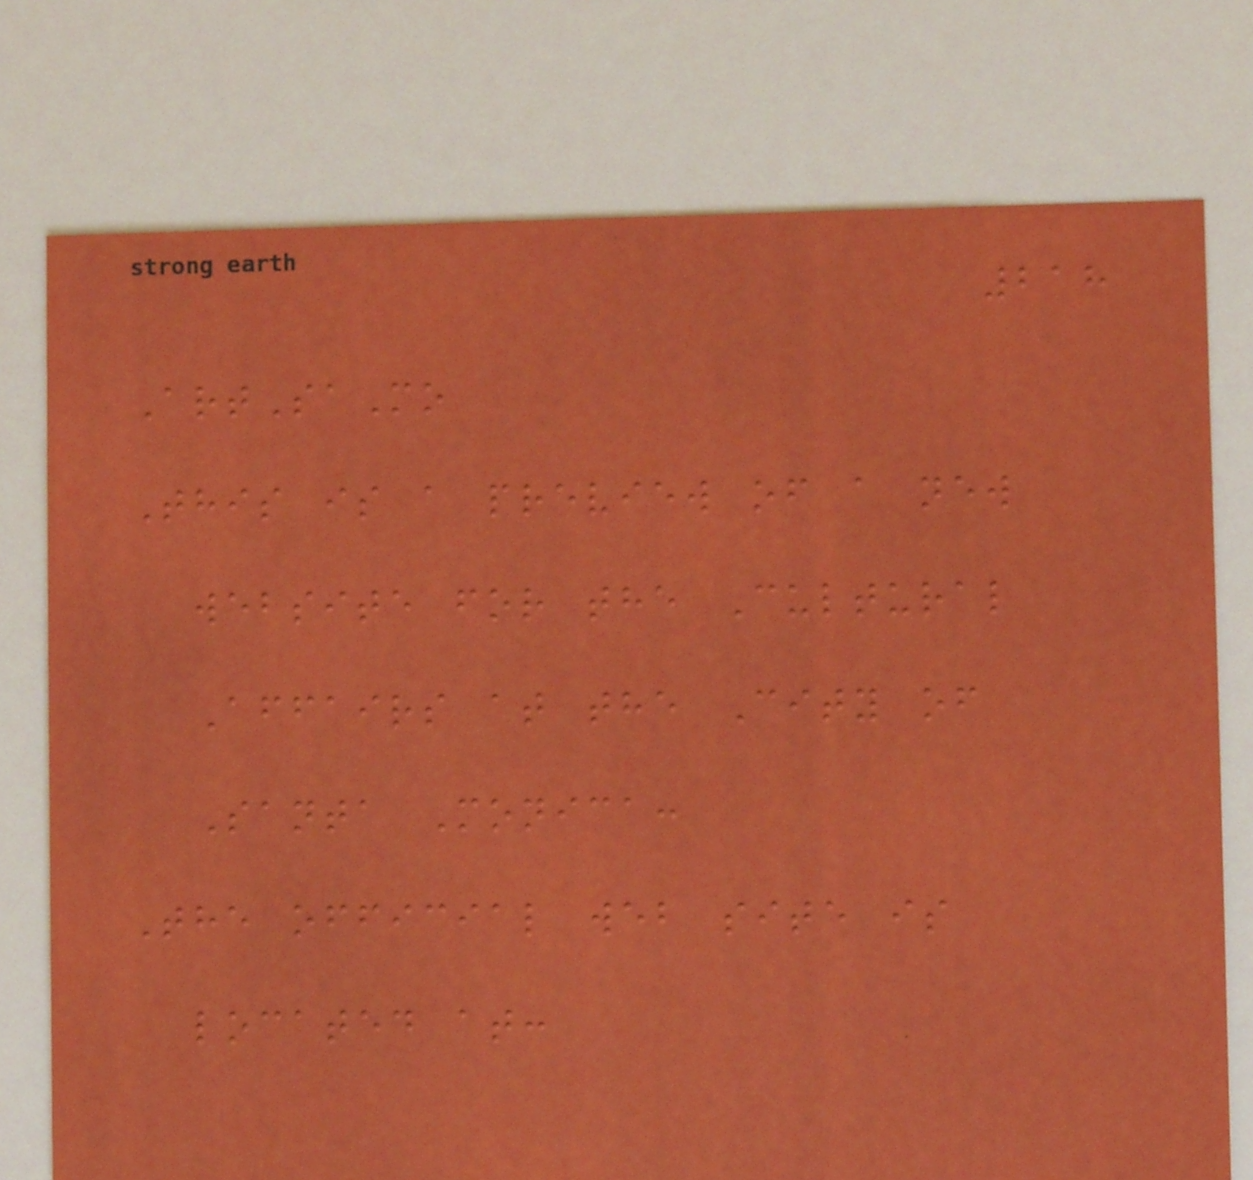218
ArtSaMo
This is a preview of a new
website for the Cultural
Affairs at the City of
Santa Monica:
The official web site is
located at:
